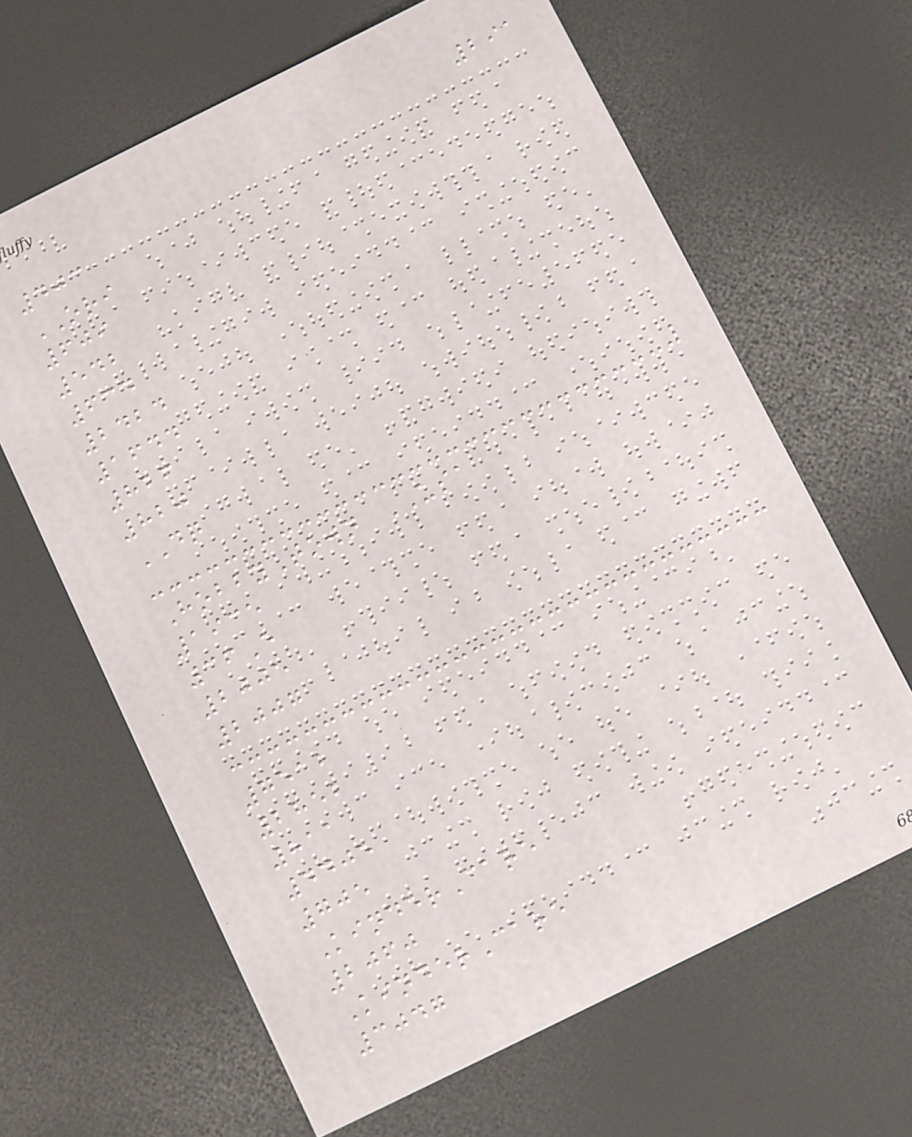291
403
ORI
609
542
634
2424
1644
826
820
DQ
HobbyTown USA
1935
36E
2005
2007
7512
2852
811
4405
705
KinderCare
2060
KinderCare
3047
